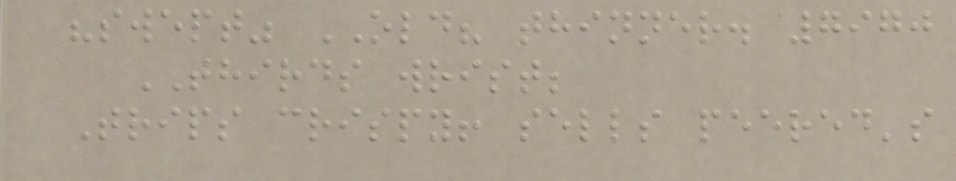"swept" OLD? thinner. 7970
THIRDS wrist;
Trips crispy! sells peered's
